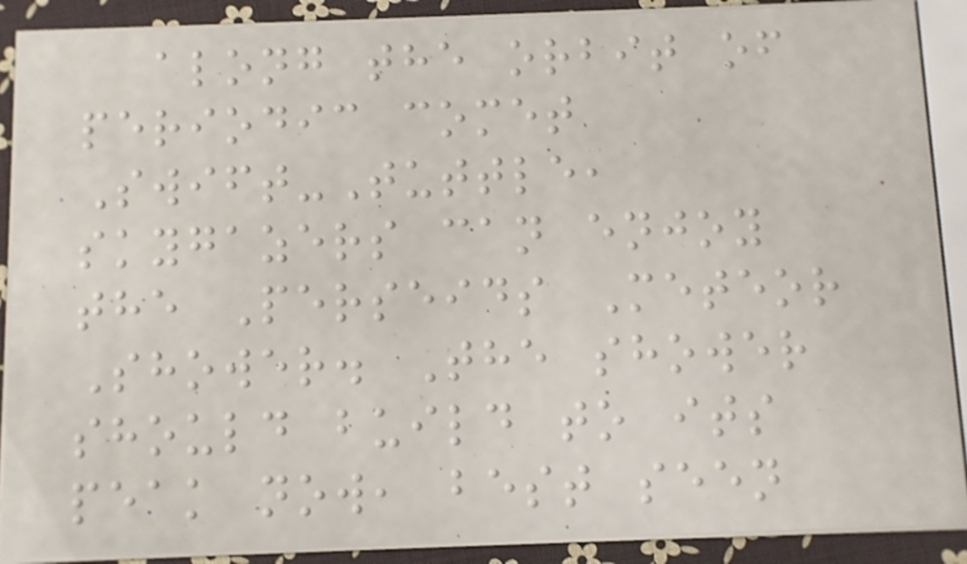along the orbit of
periodic comet
Swift-Tuttle,
skygazers can enjoy
the Perseids Meteor
Shower. The shower
should build to its
peak now, best seen
